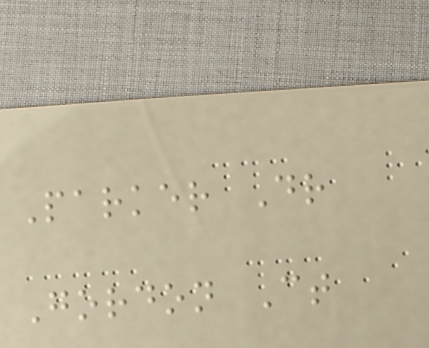Parker Dr
Gordon Ct
